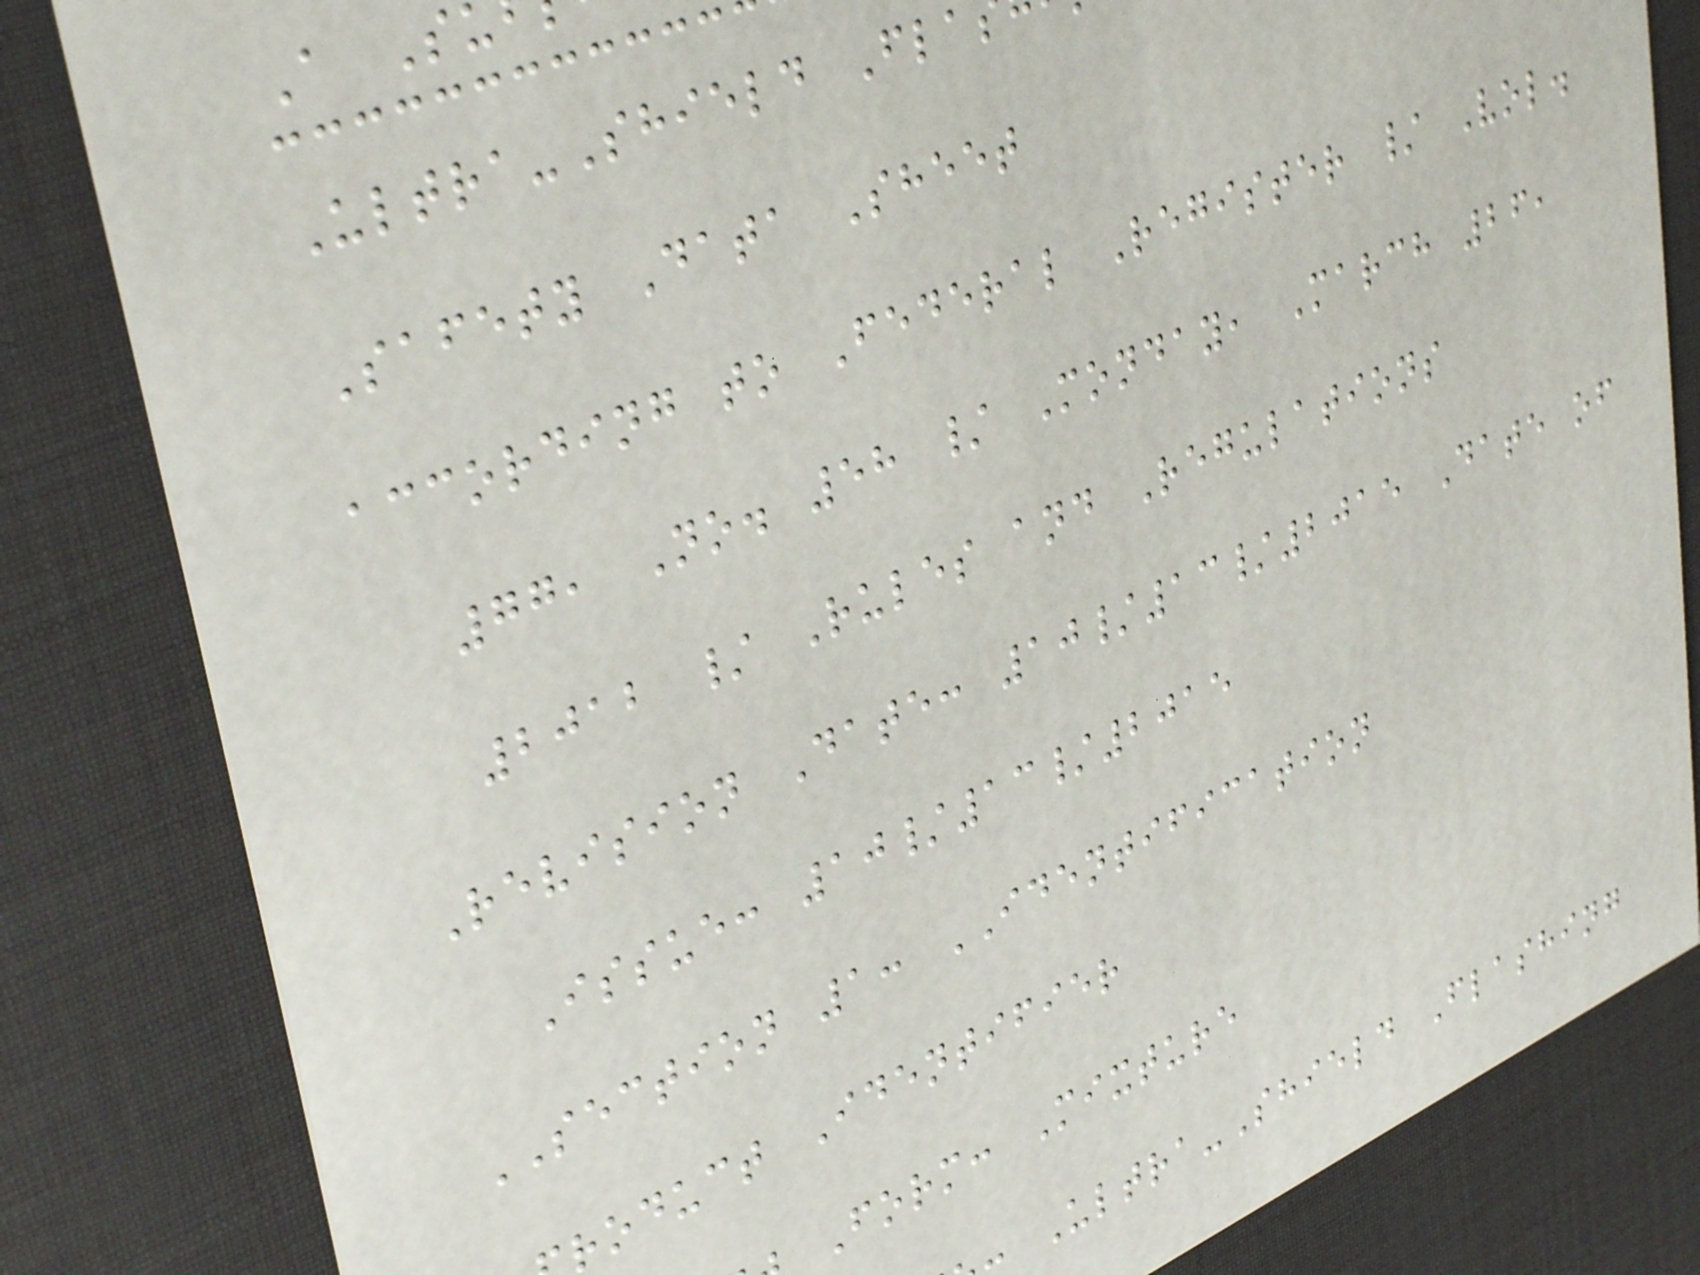Ultra-Shield Fla
Safety Data Sheet
according to Federal Register / Vol.
77, No. 58 / Monday, March 26,
2012 / Rules and Regulations
Revision Date: 10/13/2015 Date of
Issue: 10/13/2015
SECTION 1: IDENTIFICATION
roduct Identifier
Form: Mixture
Ultra-Shield Flashing
